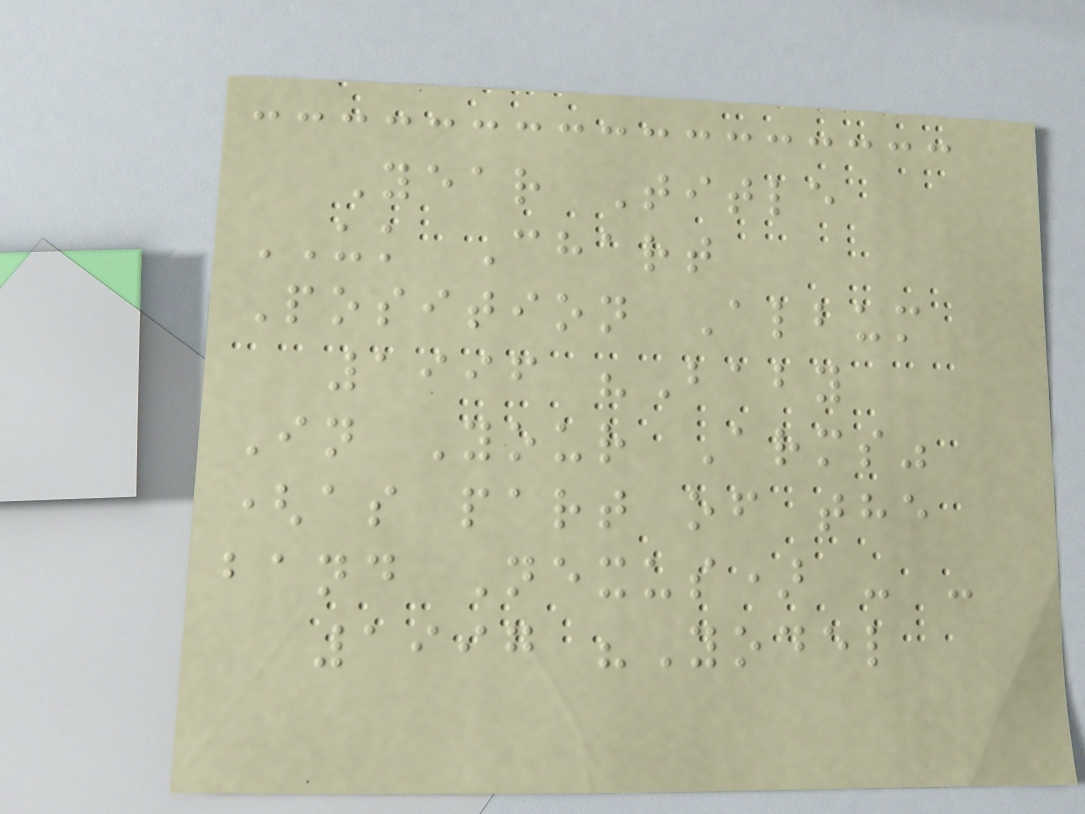Year Title
UK Chart
Position Album
1996 "Baby
In Your Arms"
(as part of the
band Nexus) - -
1997 "Yodel
